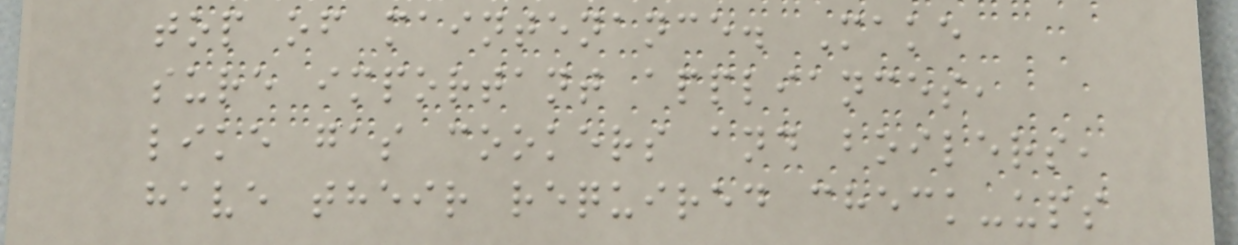top of maintenance. Make
sure important appliances,
like gas cookers and boilers,
have their required check-ups
